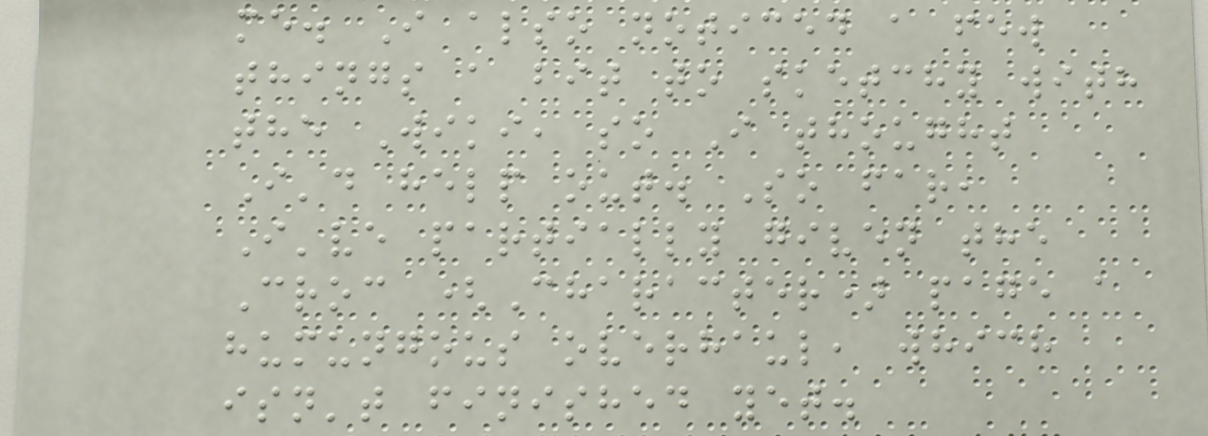me. I also noticed a few
things a bit to sketchy with
the Wiki, so I thought
I'd help out. So far,
I've partially given the
Croc (Character) page a
humungous overhaul, which
isn't finished yet.
